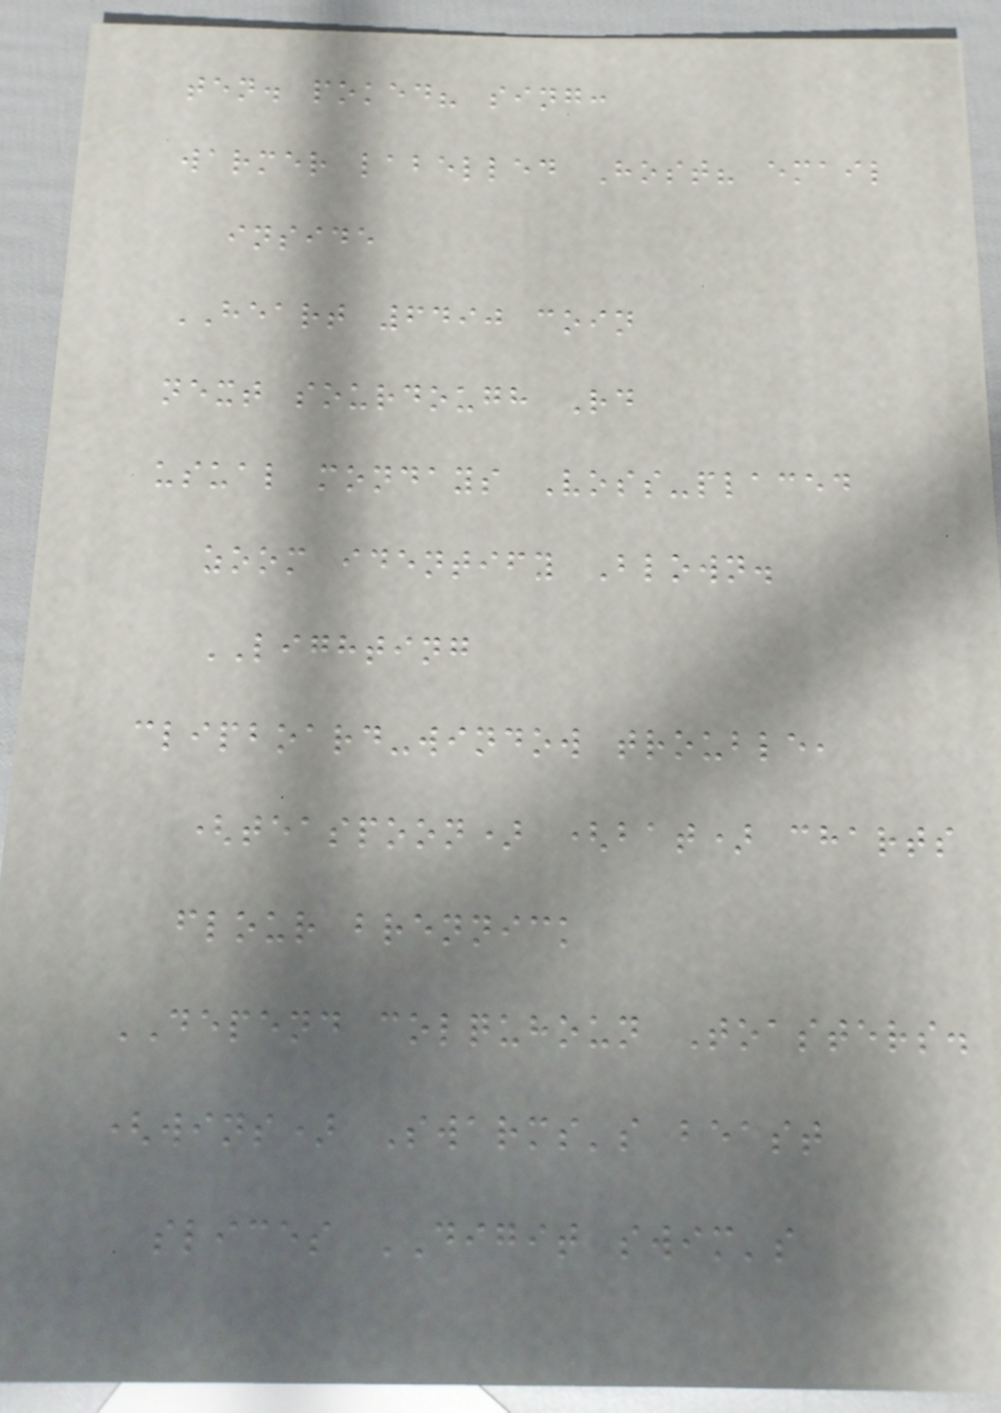ten. poked? sing:
warmer labelled Host? email
inside
HEART 6490 coin
next sourdough Rd
usual mondays Voss-placed
zoom identify Blown.
LIGHTING
clipboard-window trouble,
(teaspoon) (bat) charts
flour brennick
DEPEND colquhoun Toasters.
(wins) Swarms's beast
slices DIGIT swim's
